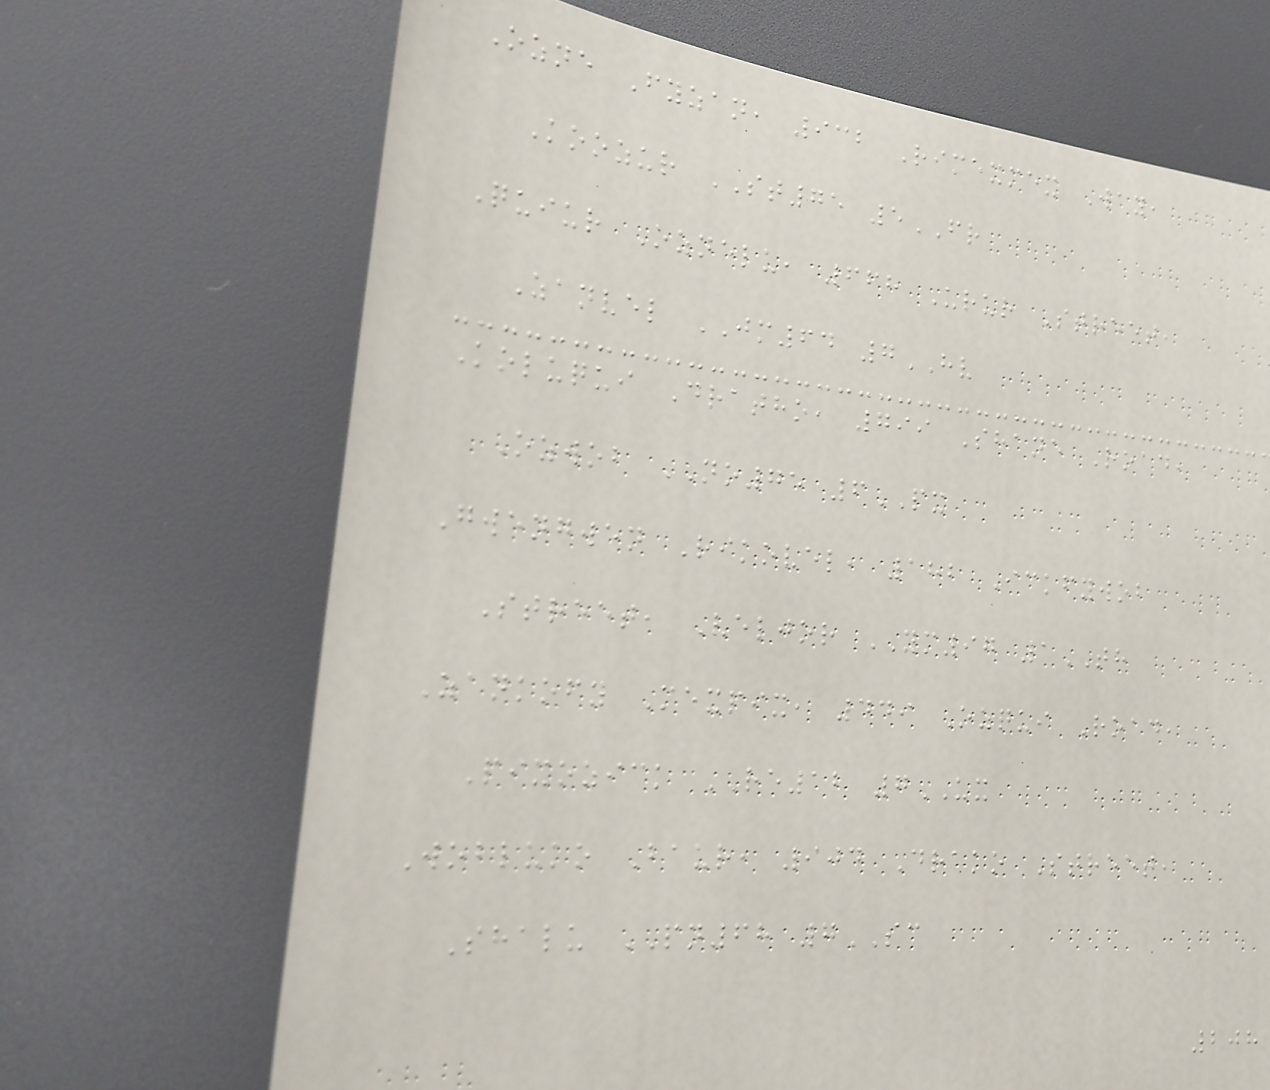Ozne Fyzan, 932 Rimexmex Way,
Koozur ST75 5FR
Quiur Oznelu, 668 Urur Street,
Zanvel JM64 7HV
Koluqui Dratho, 799 Shane Road,
Ozwob NO75 6PX
Gwengwen Rikovel, 182 Ickfywob
Street, Veljor YM97 1TH
Zankofy Mexpix, 449 Ozqui Road,
Pixozick RE12 7UX
Wobluko Baur, 904 Drako Street,
Shalu PN68 7SC
208
